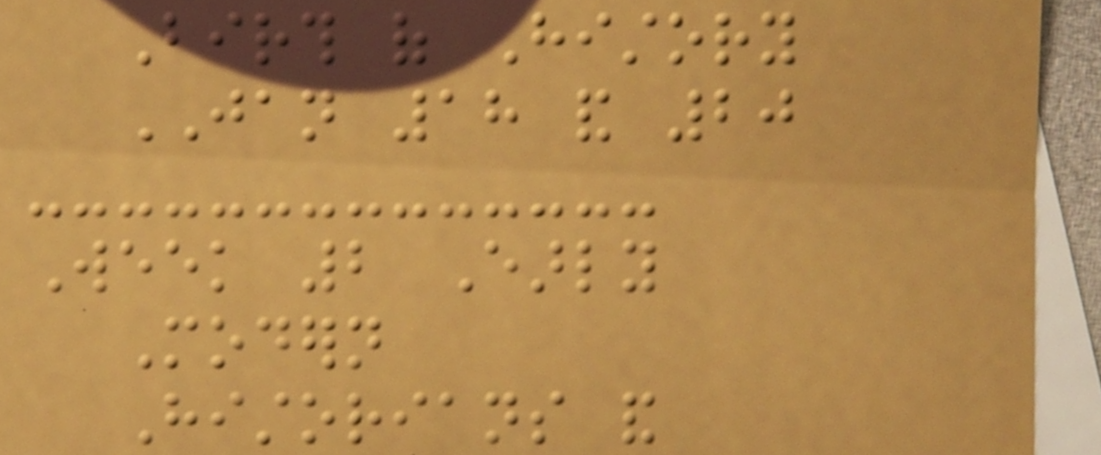Birth of History
JAN 18 and 20
Week 2 Early
Modern
Historians and
